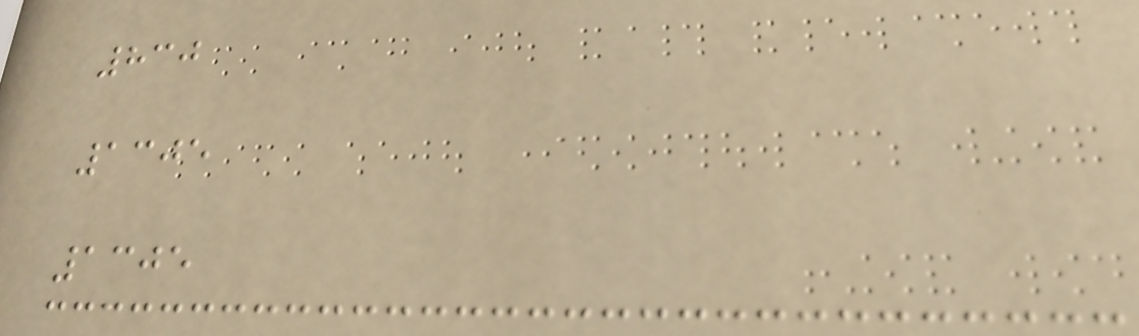830
1305
1305
